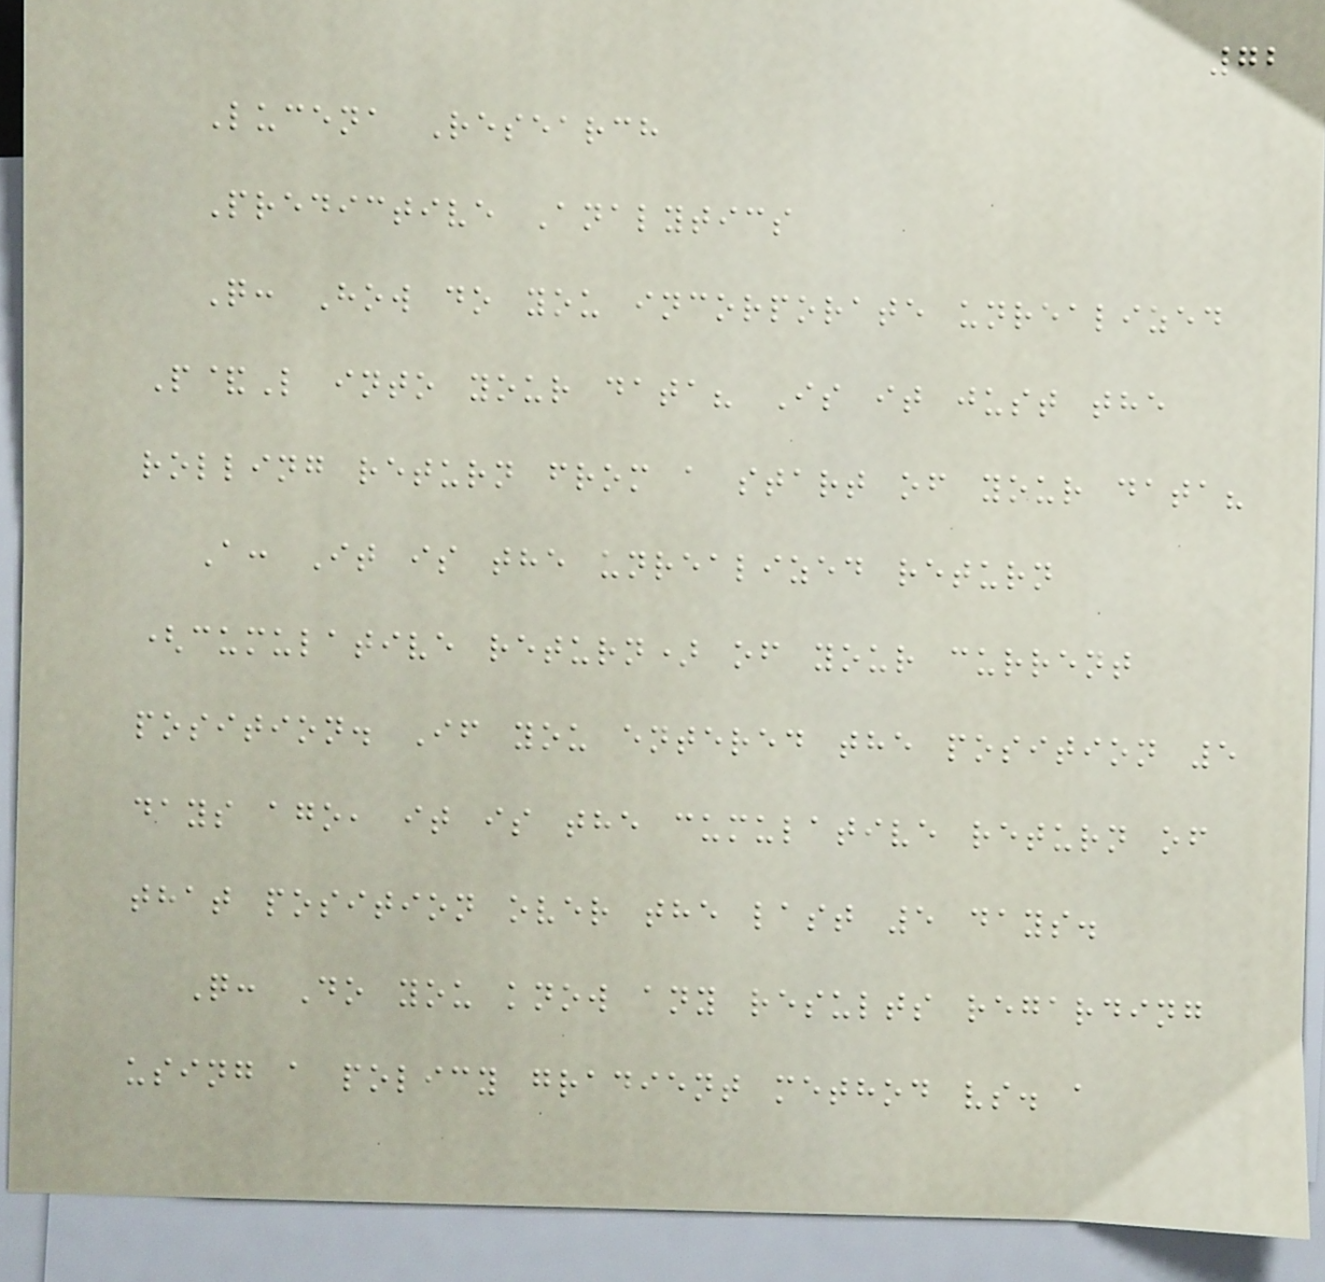72
Lucena Research
Predictive Analytics
Q: How do you incorporate unrealized
P&L into your data? Is it just the
rolling return from a start of your data?
A: It is the unrealized return
(cumulative return) of your current
position. If you entered the position 5
days ago, it is the cumulative return of
that position over the last 5 days.
Q: Do you know any results regarding
using a policy gradient method vs. a
